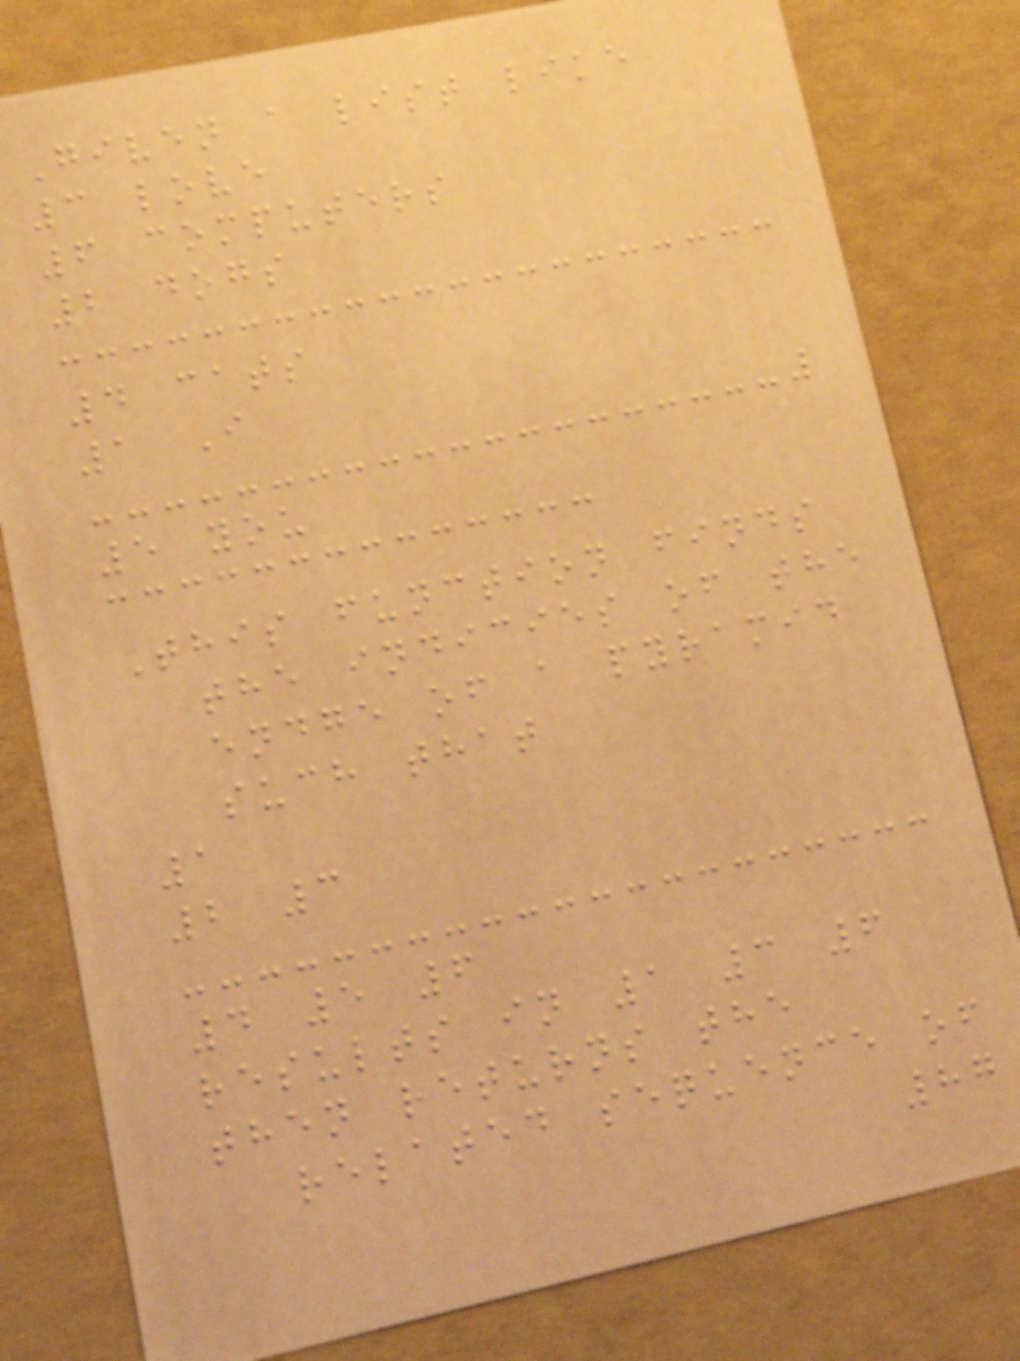Given a list like
3 love
6 computers
2 dogs
4 cats
1 I
5 you
This function finds
the indicies of the
endge of a pyramid
such that
1
2 3
4 5 6
results in 1 3 6
then returns the
related sequence of
87
